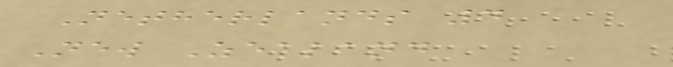Netherlands 4
New Zealand
